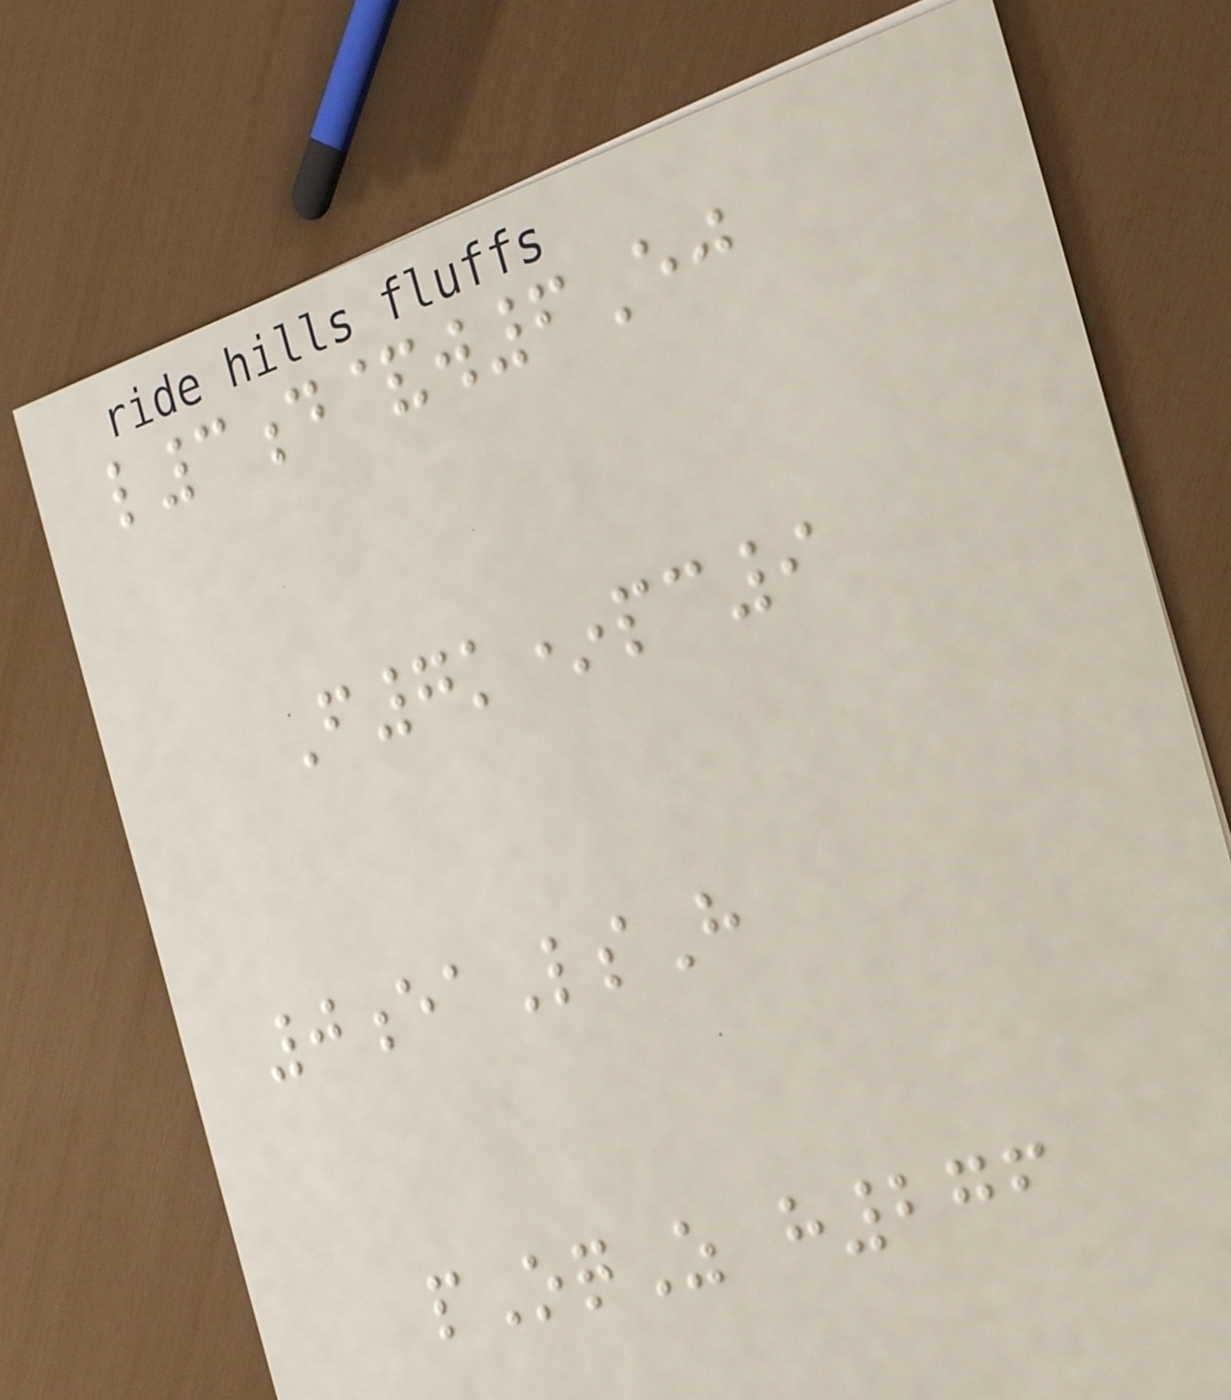l3d&w6Ej
F7k*pc9
0eaLsH
pOqZ h276
